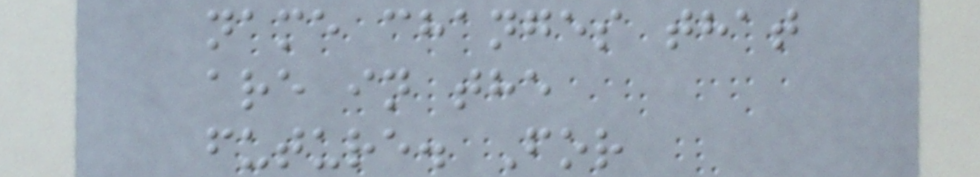name changes that
are in the
future. For
